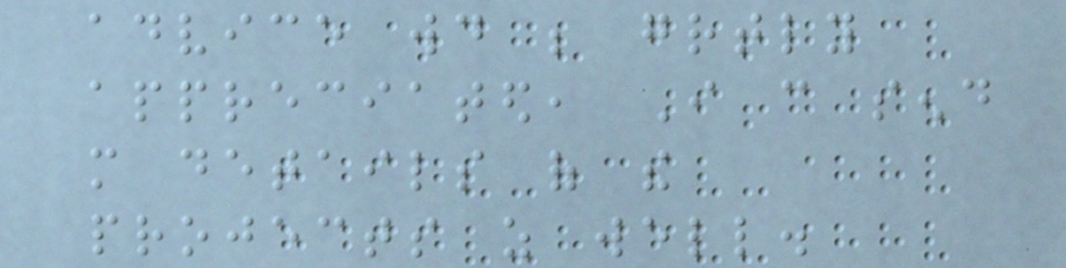advice would be greatly
appreciated, I can send
more details of the
projects as well.
